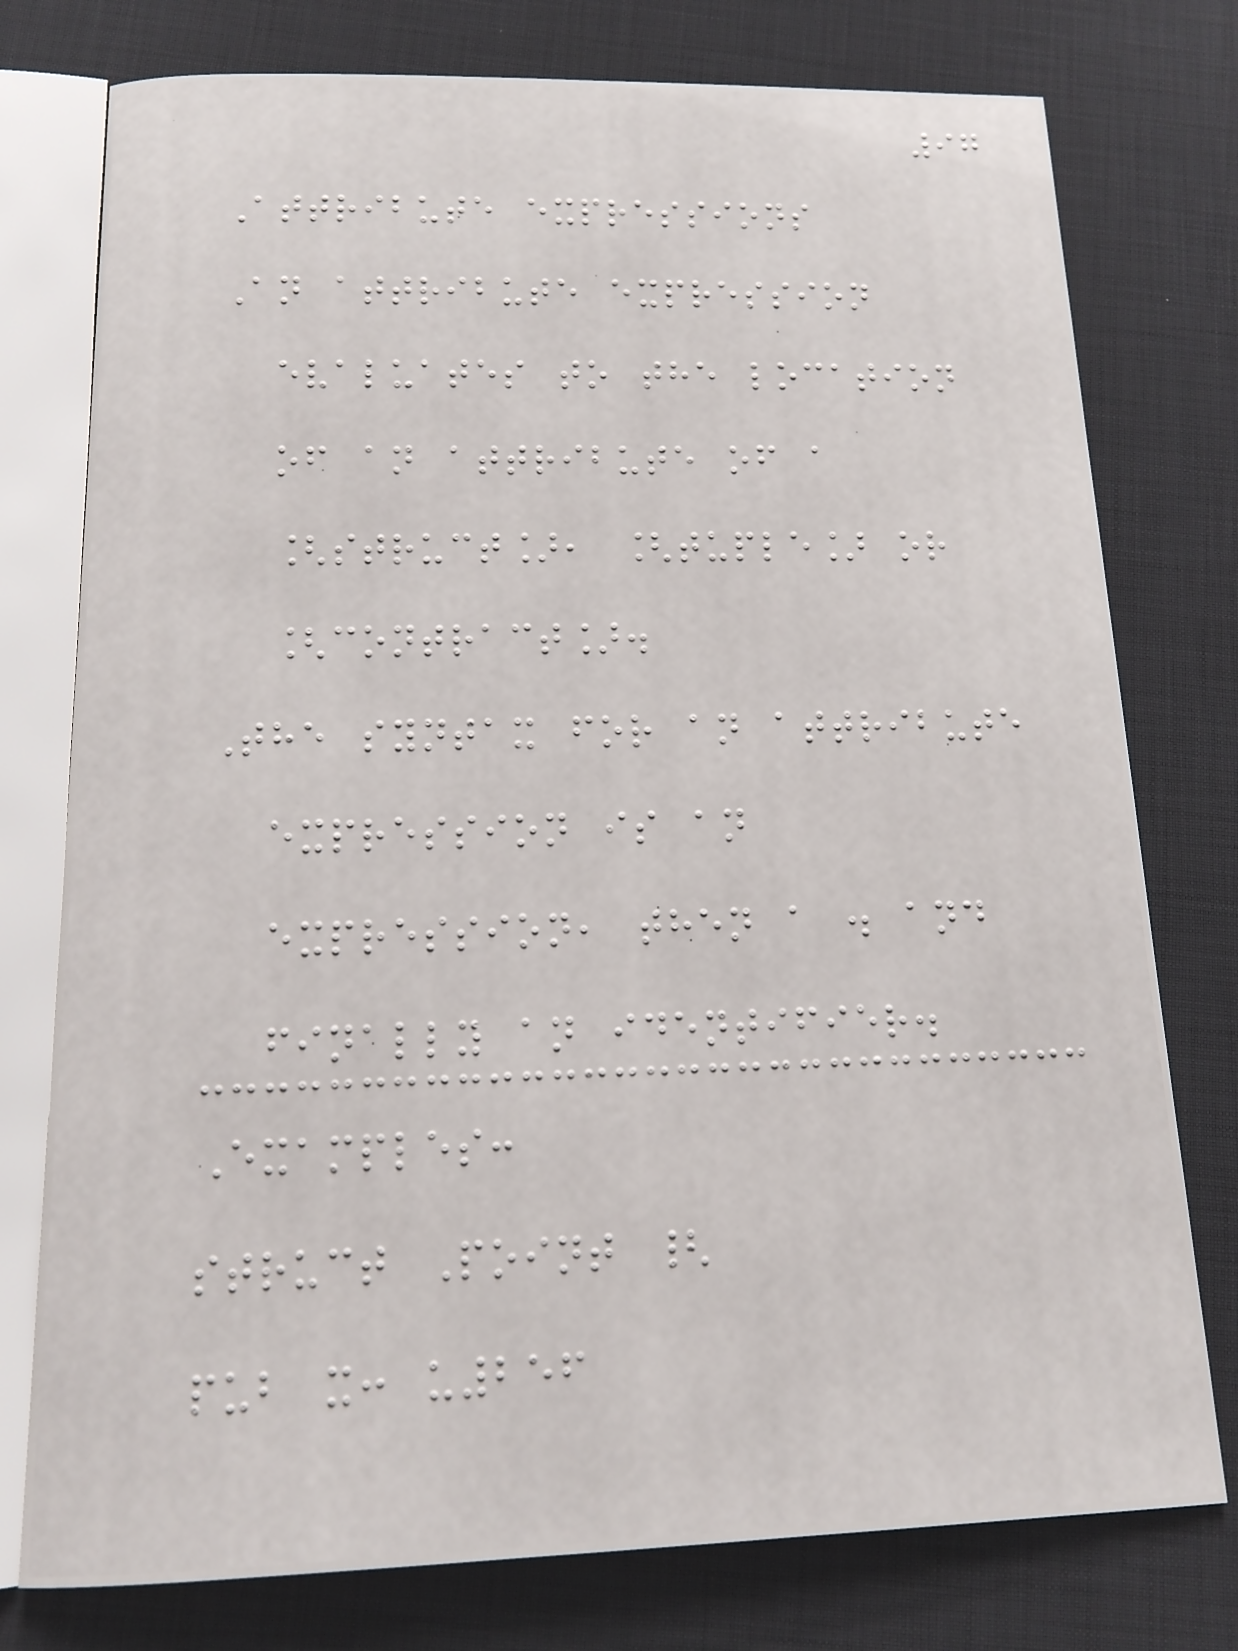97
Attribute expressions
An attribute expression
evaluates to the location
of an attribute of a
[struct], [tuple] or
[contract].
The syntax for an attribute
expression is an
expression, then a . and
finally an identifier.
Examples:
struct Point {
pub x: u256
